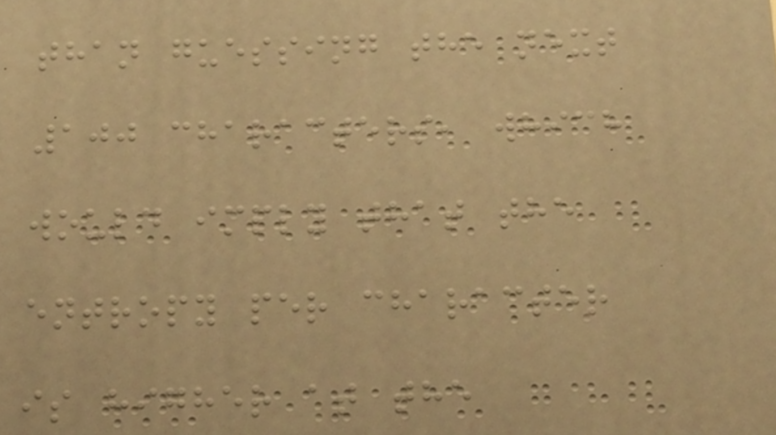than guessing the next
100 characters, which
would imply that the
entropy per character
is higher at the
